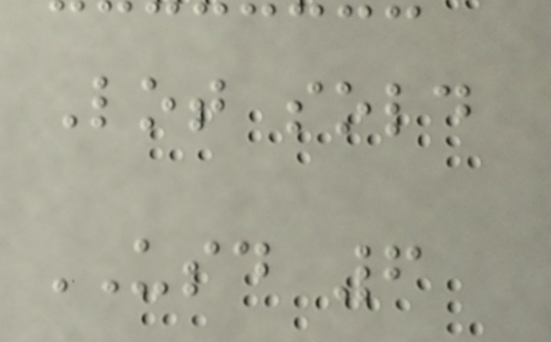Lot sold
USD 6
